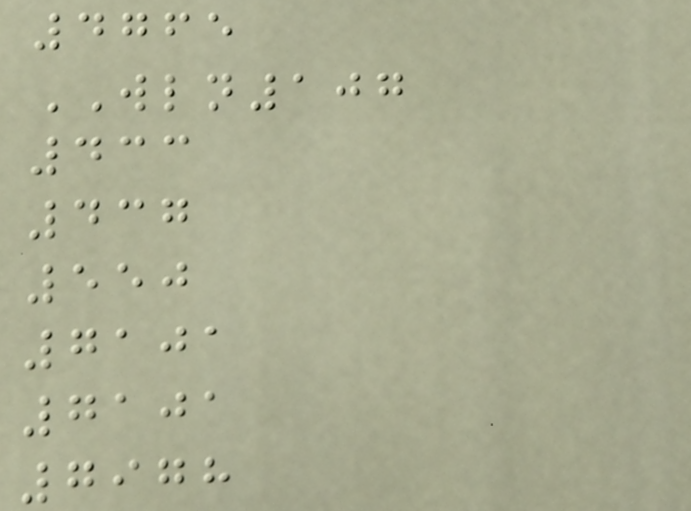4765
WLN107
433
437
550
7101
7101
7978
